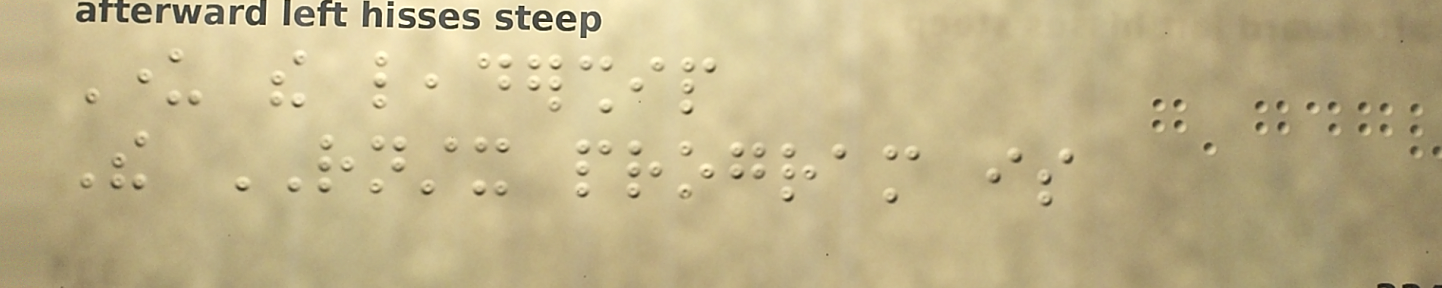Under the leadership
The RNSTX program is
